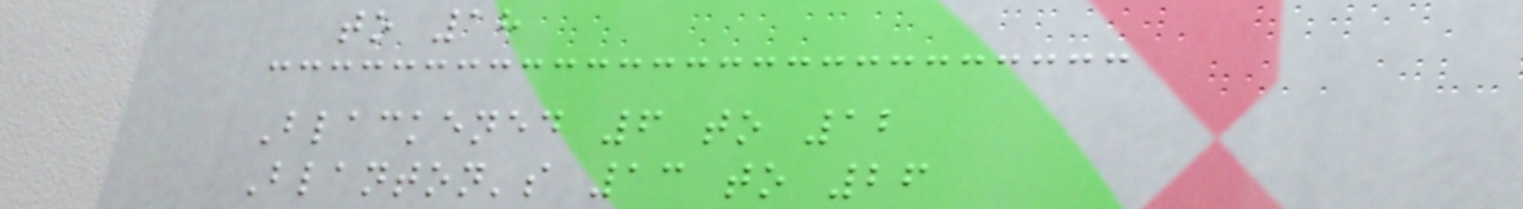to 18
Blackened 6 to 12
Blanton's 13 to 26
